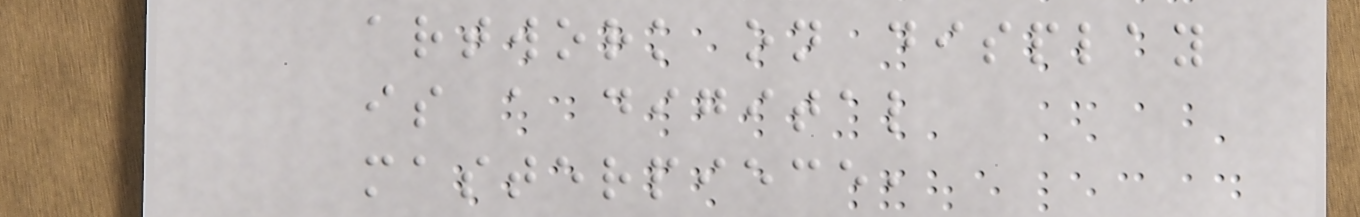artwork on display
is a digital
masterpiece,
